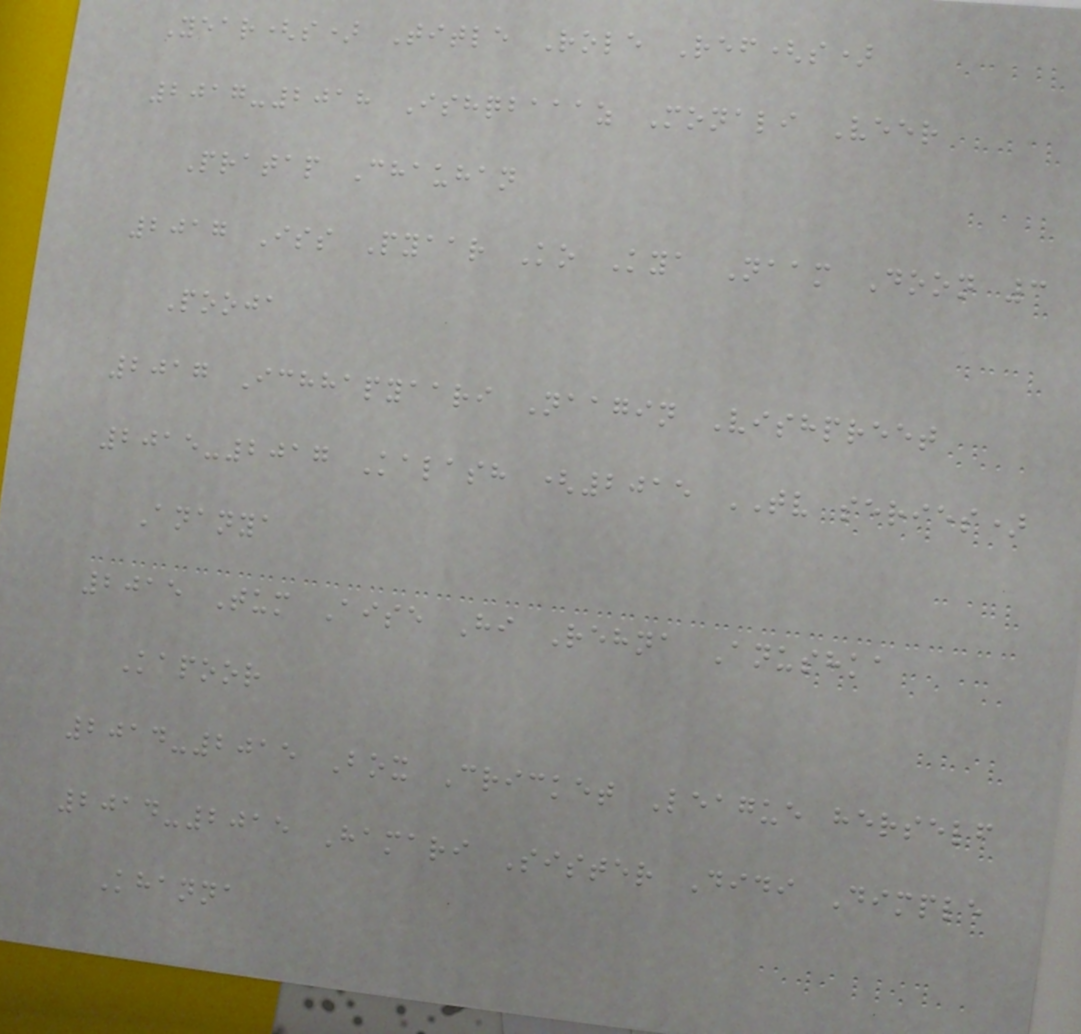Year(s) Title Role Ref(s)
2017-2018 Ishqbaaaz Monali Veer
Pratap Chauhan
2017 Iss Pyaar Ko Kya Naam Doon 3
Pooja
2017 Ichhapyaari Naagin Vishpreet
2015-2017 Kalash (2015 TV series)
Ananya
2015 Tum Aise Hi Rehna Anushka
Kapoor
2014-2015 Box Cricket League herself
2014-2015 Hamari Sister Didi Dimple
Khanna
